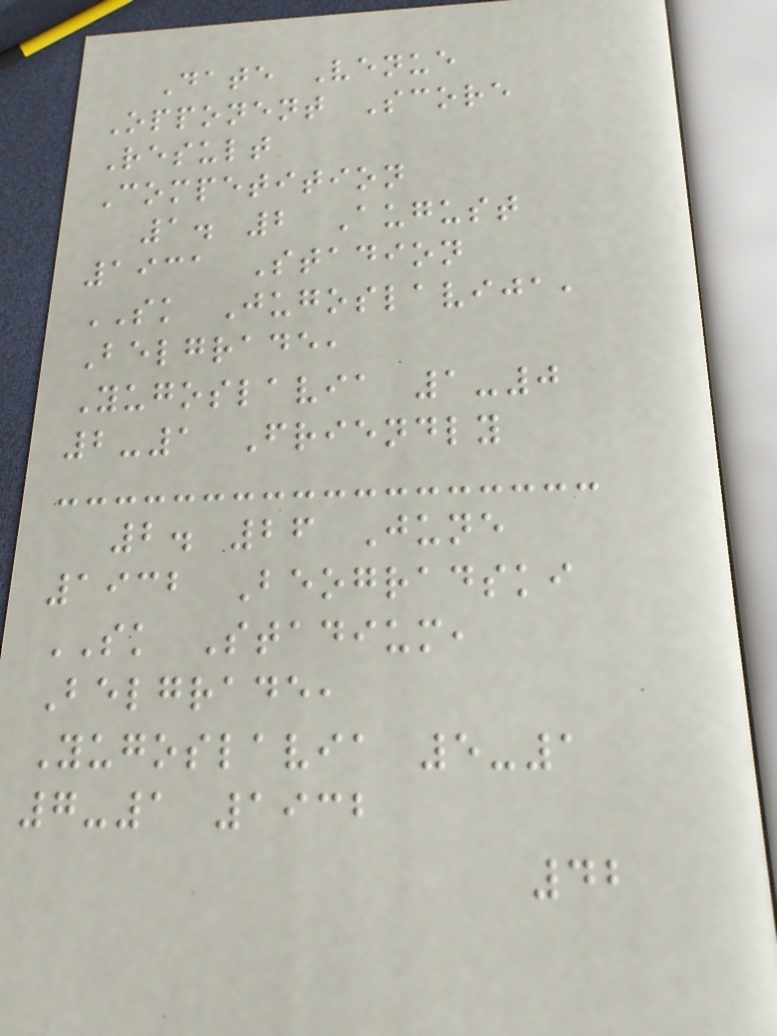Date Venue
Opponent Score
Result
Competition
1. 2 August
1931 Stadion
SK Jugoslavija,
Belgrade,
Yugoslavia 1-0
2-1 Friendly
2. 26 June
1932 Beogradski
SK Stadium,
Belgrade,
Yugoslavia 5-1
7-1 1932
42
